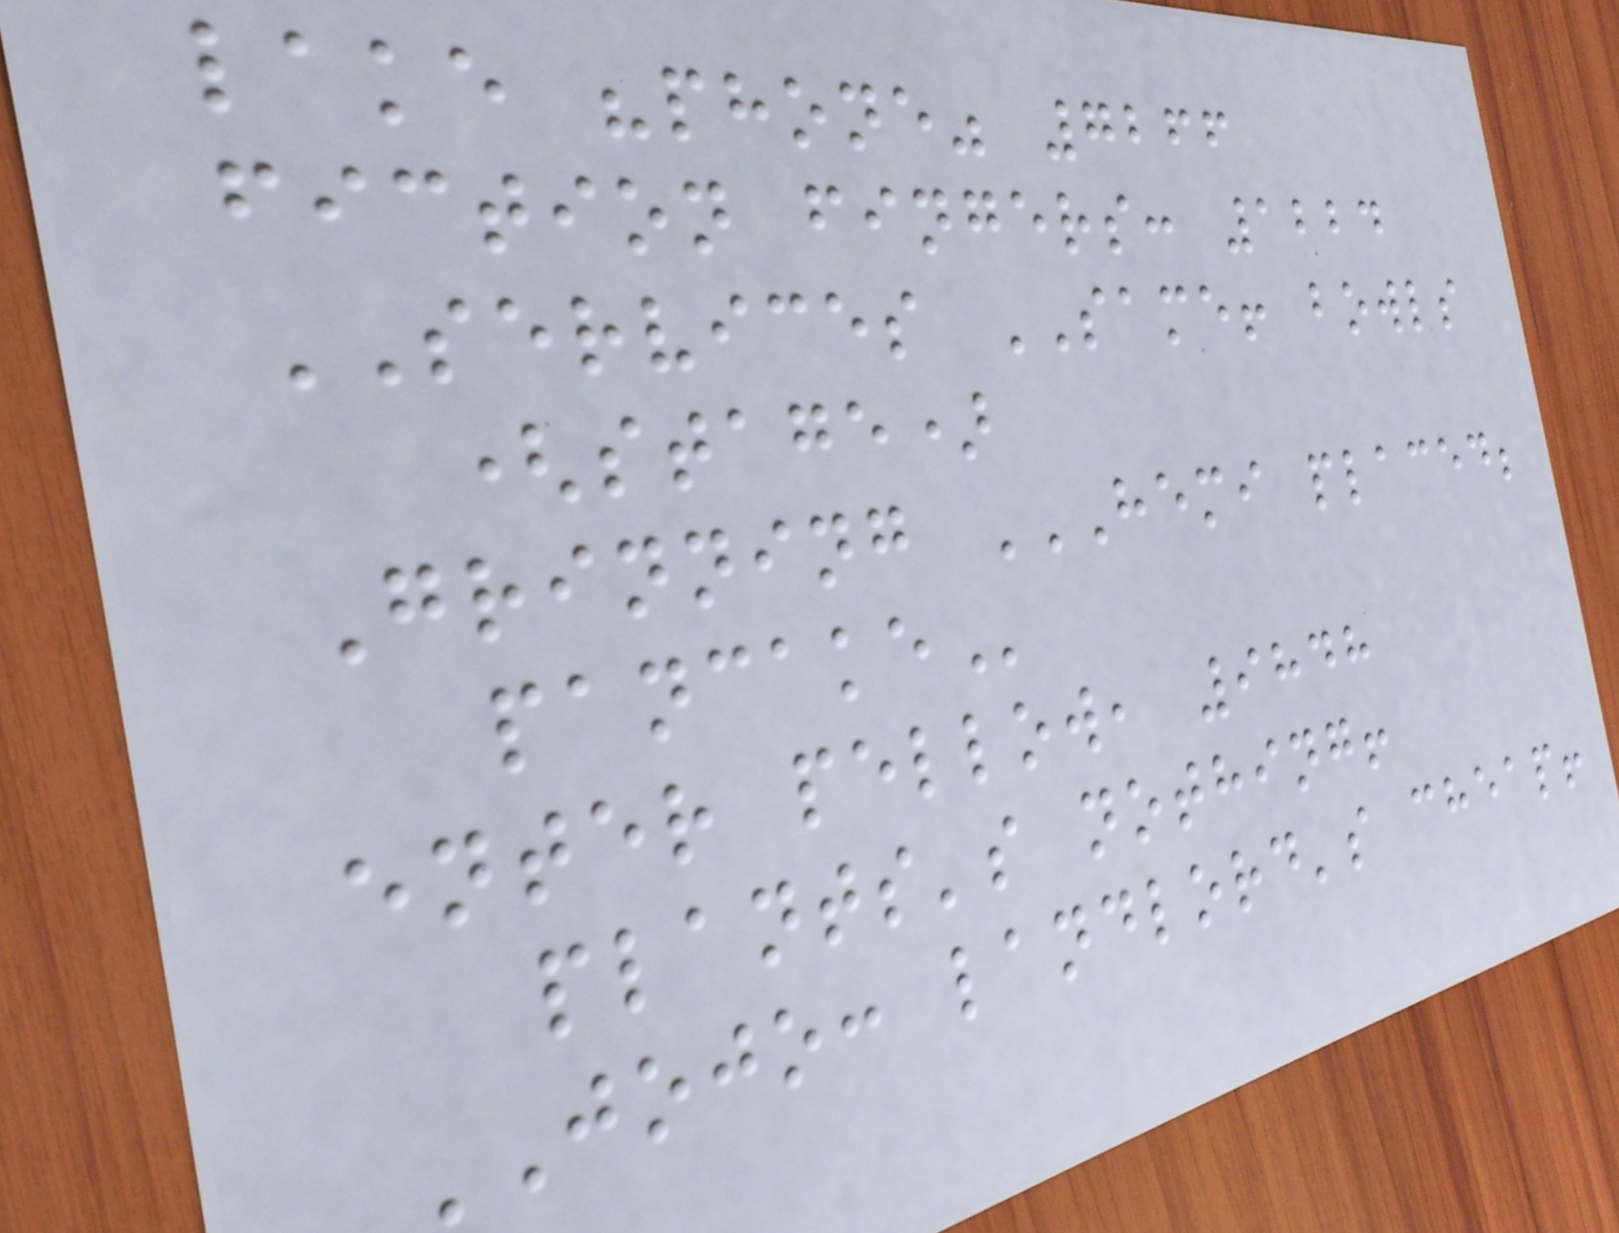lake "phone" 7266
fiction fingers: 1224
SERVICES SAME! bowls
(stage)
Grinning HEMI PLACED;
PANCAKE
enter pellow, 9848
plants's nothing!
JOJO: landlord's cheap!
